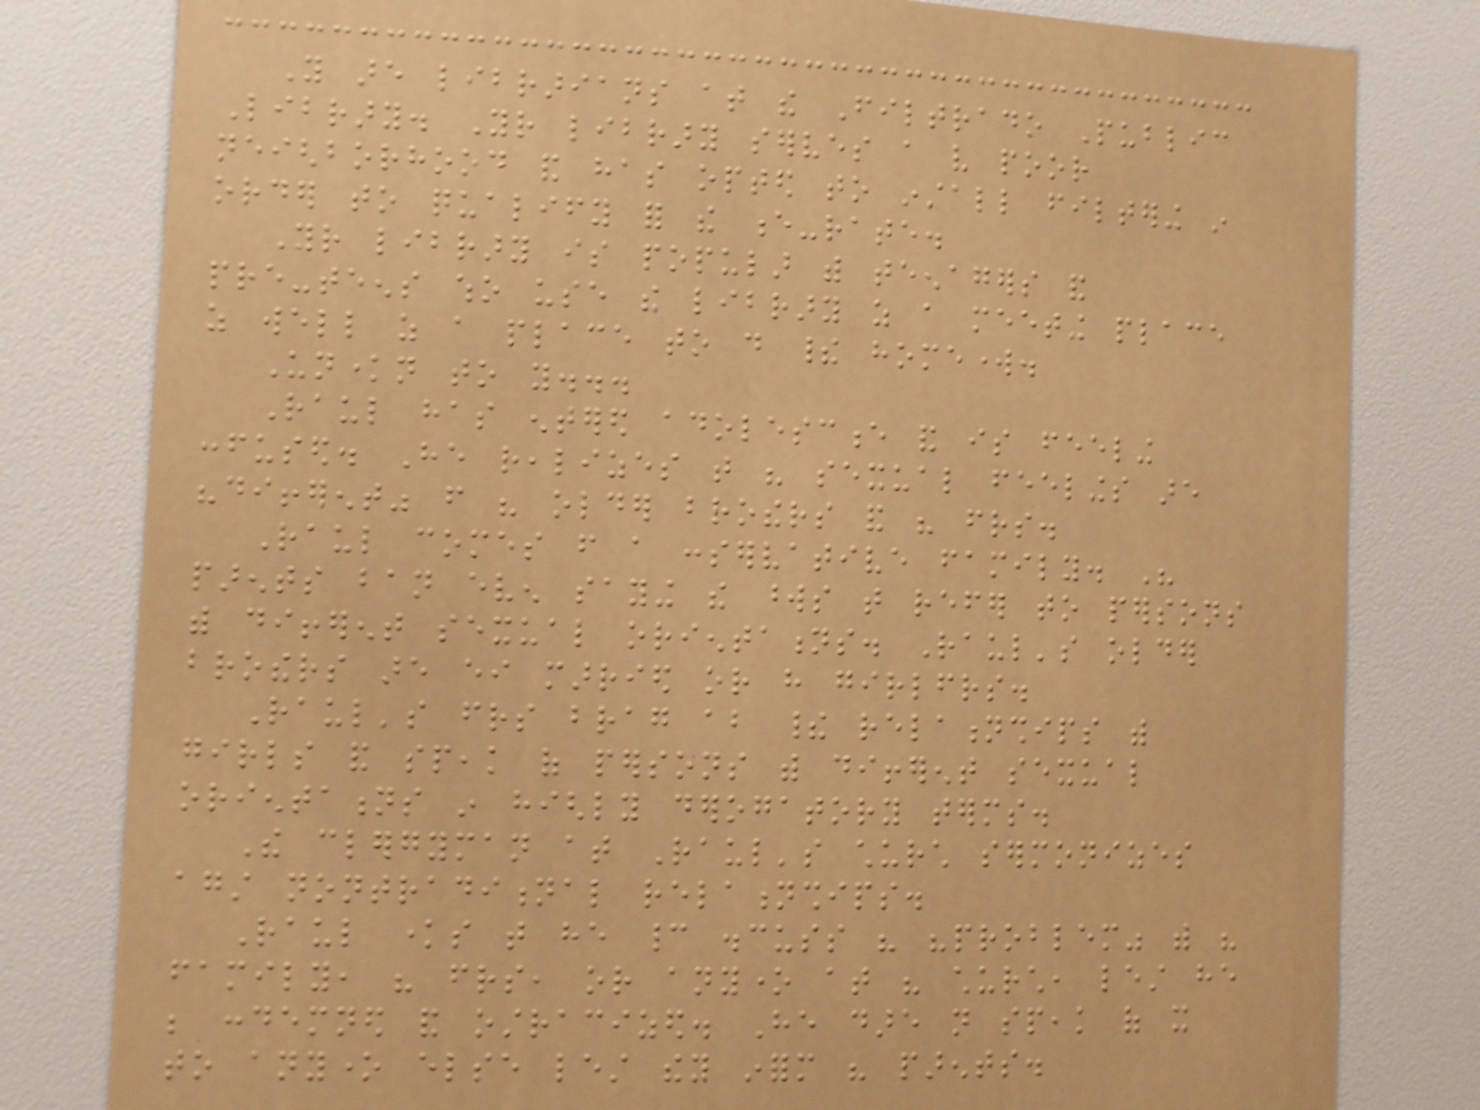You are librarians at the Filtrado Public
Library. Your library serves a very poor
neighborhood and has opted to install filtering in
order to qualify for the e-rate.
Your library is popular with teenagers and
pre-teens who use the library as a meeting place
as well as a place to do their homework.
Unknown to you...
Raul has entered adolescence and is feeling
confused. He realizes that his sexual feelings are
"different" from his older brothers and his friends.
Raul comes from a conservative family. His
parents ban even saying the words that refer to persons
with different sexual orientations. Raul's older
brothers are either married or have girlfriends.
Raul's friends brag about their relationships with
girls and speak of persons with different sexual
orientations in highly derogatory terms.
The clergyman at Raul's church sermonizes
against nontraditional relationships.
Raul knows that he cannot discuss his "problem" with his
family, his friends, or anyone at his church, lest he
be condemned and ostracized. He dare not speak of it
to anyone else lest they inform his parents.
